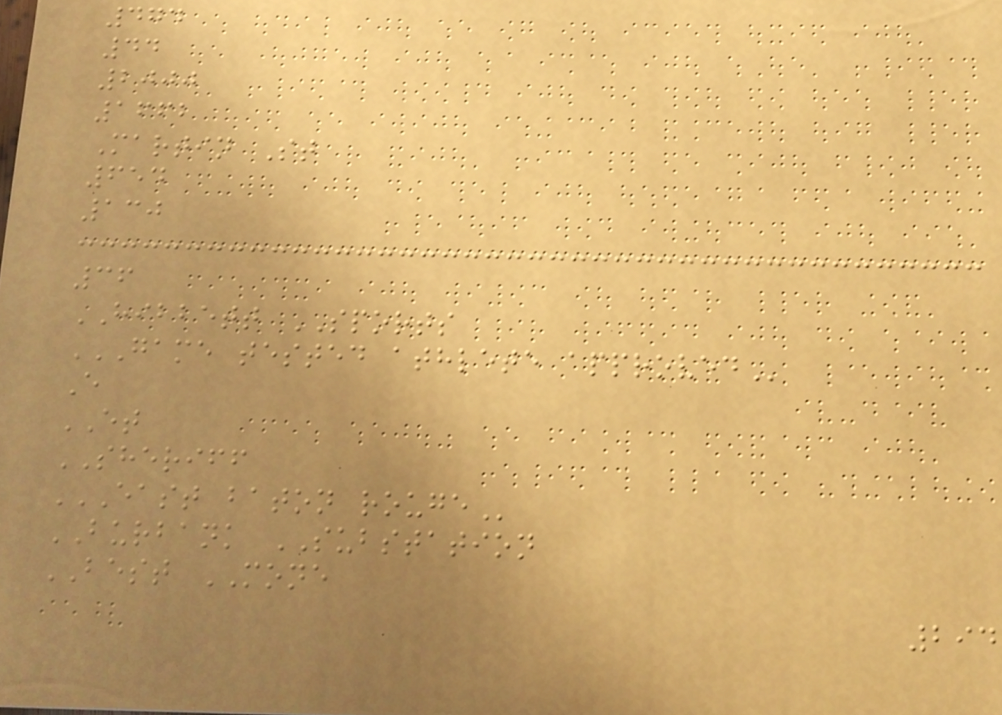474
44
2000
1662
Martin St
654
130
36
HIBBETT SPORTS
GAME TESTED ATHLETE APPROVED
E
ET
SHERIFF
EAST BATON ROUGE
BURBANK SUBSTATION
BEST MONE
294
